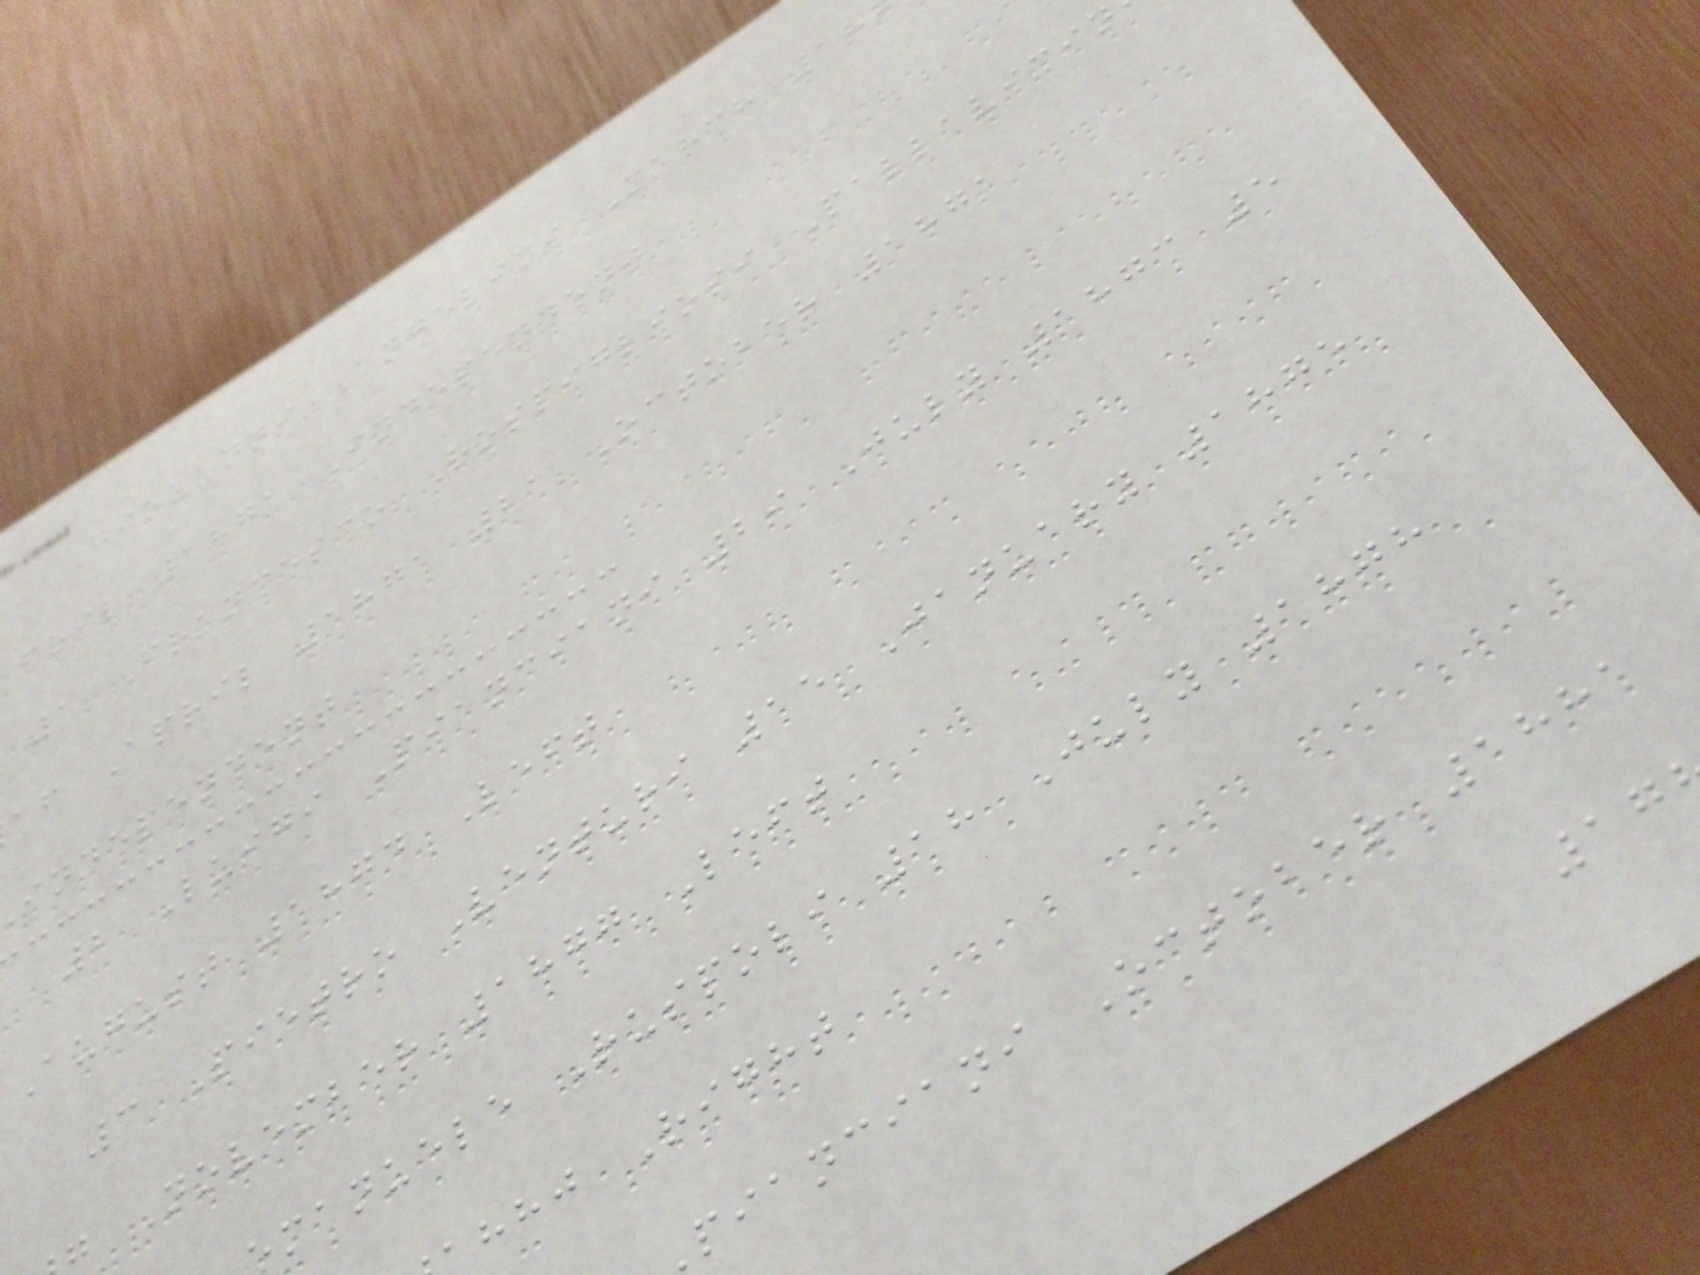- Giovanni Angelini March 18
pril 1871 Independent
1 Francesco Rospigliosi Pallavicin
af April 1871 21 October 1871
independent
2 Luigi Pianciani 29 July 1873 5
August 1874 Left
3 Pietro Venturi 15 January 1875
November 1877 Left
manuele Ruspoli 18 July 1878
hhj Right
pianciani October 1881
